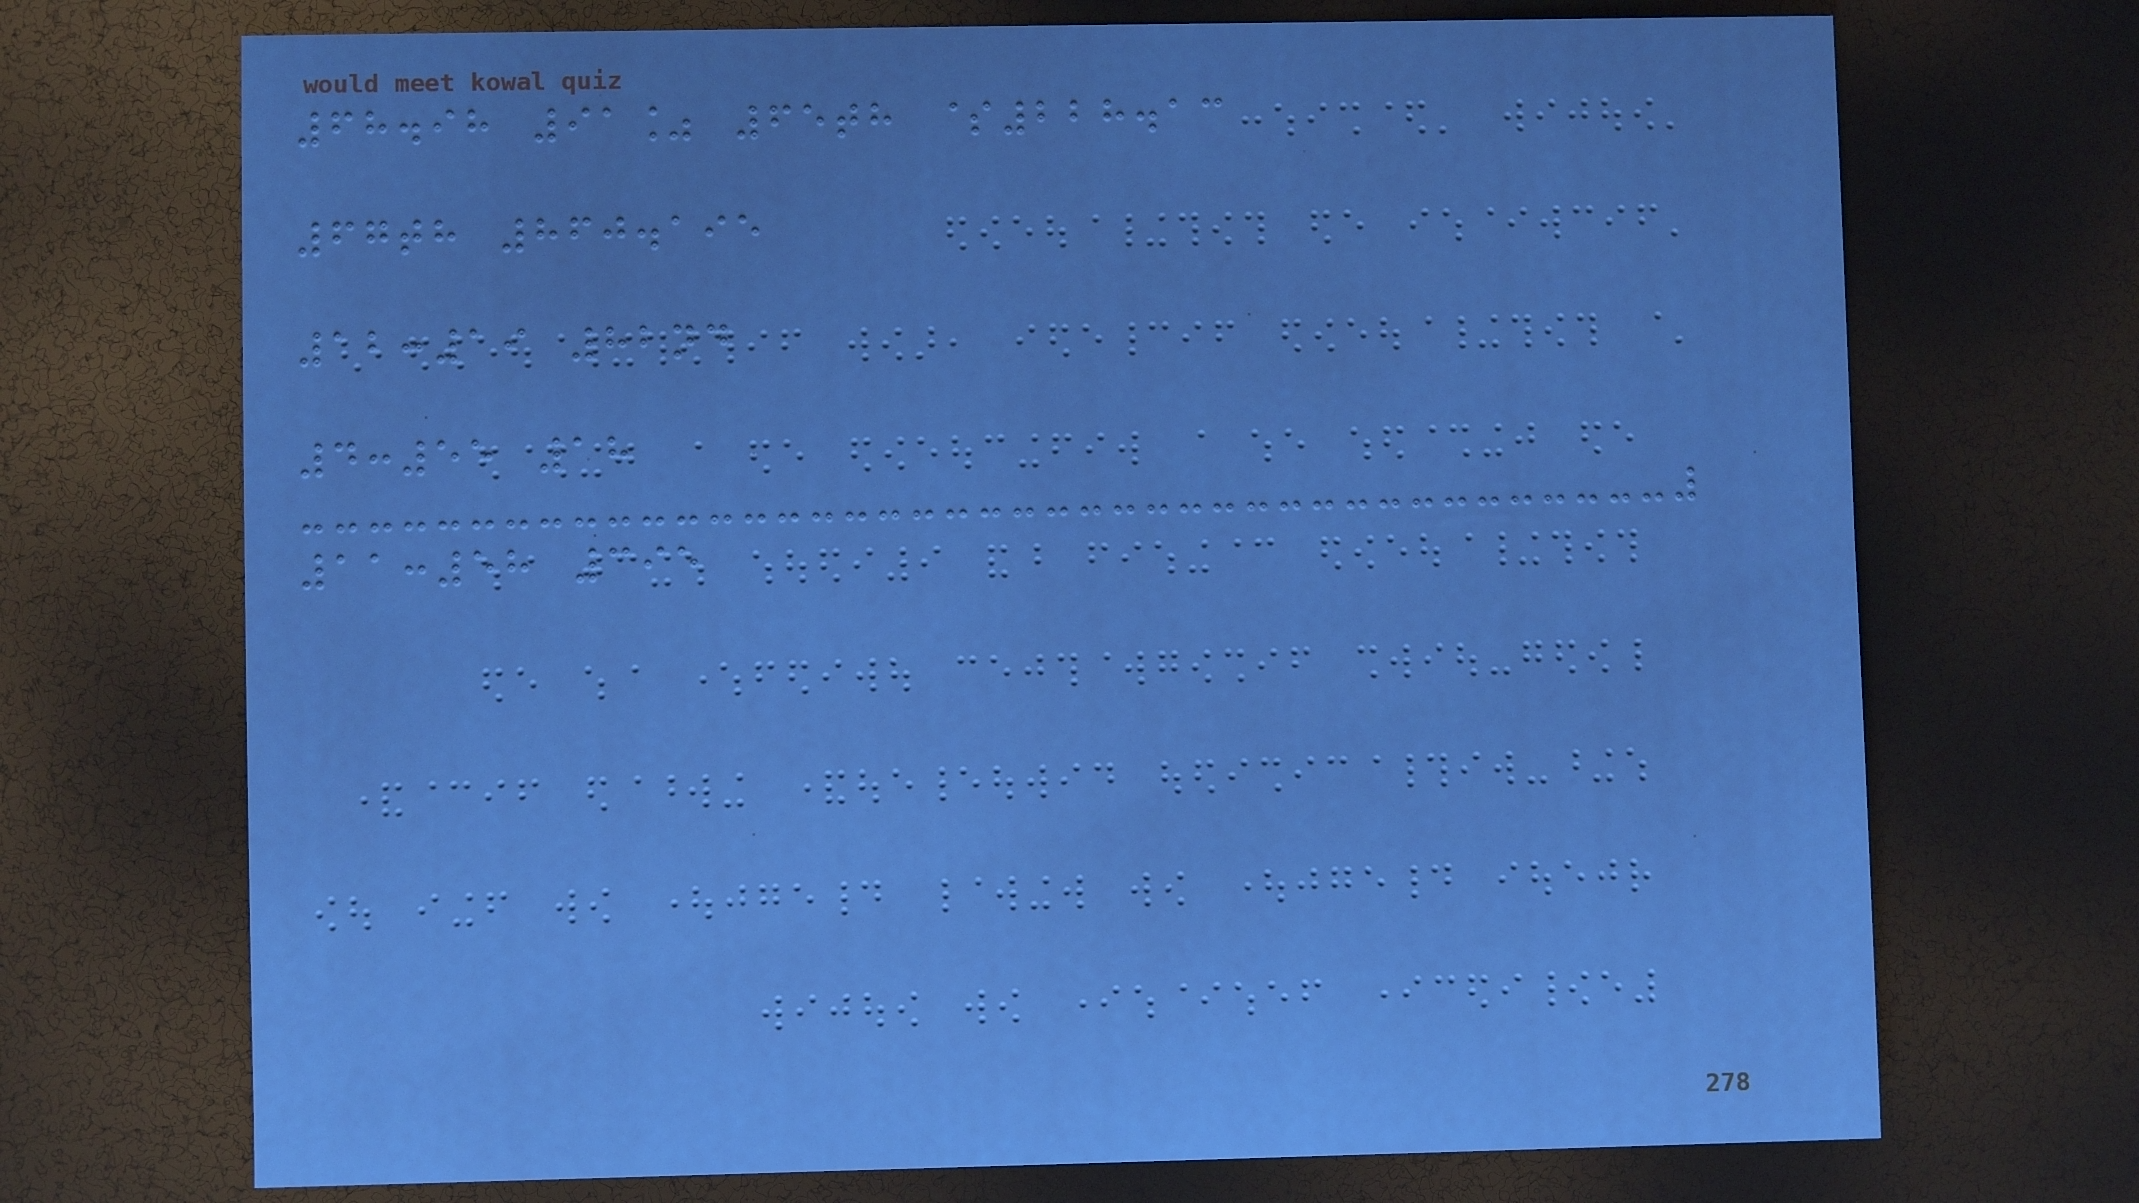68.98 91% 65th $228.13
67th 860.195
12:19 82nd
4:55 18
11:58 395
